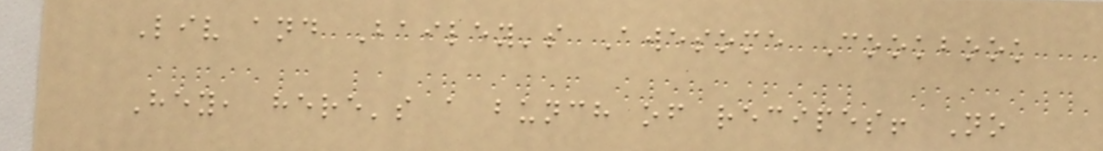Liv and Bailey's Awesome Cookbook
Hey, here's a bunch of recipes! No
